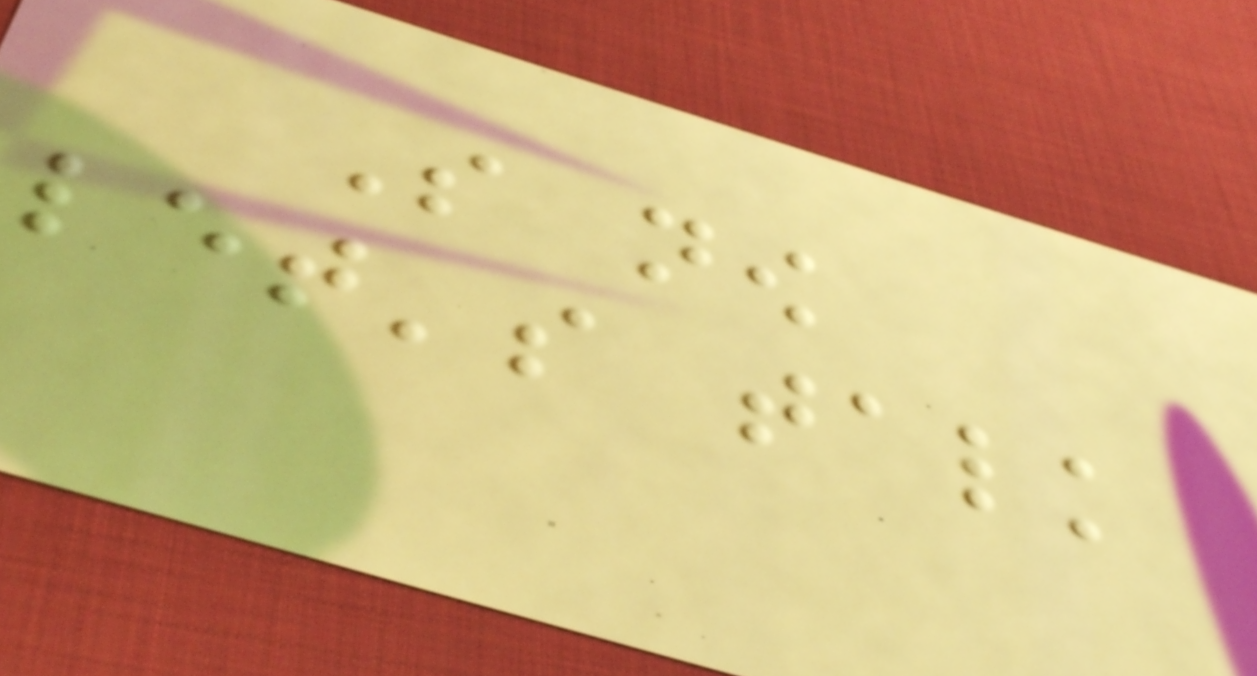So now
let's talk
